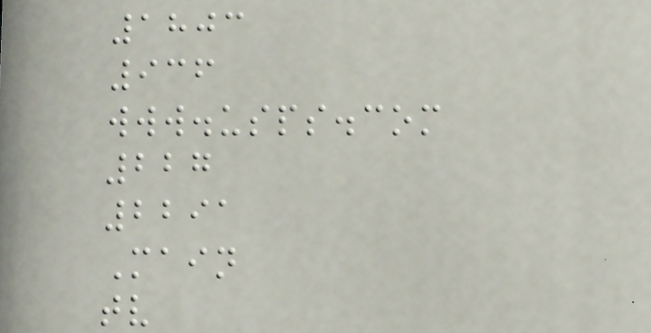1803
936
www.usps.com
227
2291
Main
tv
